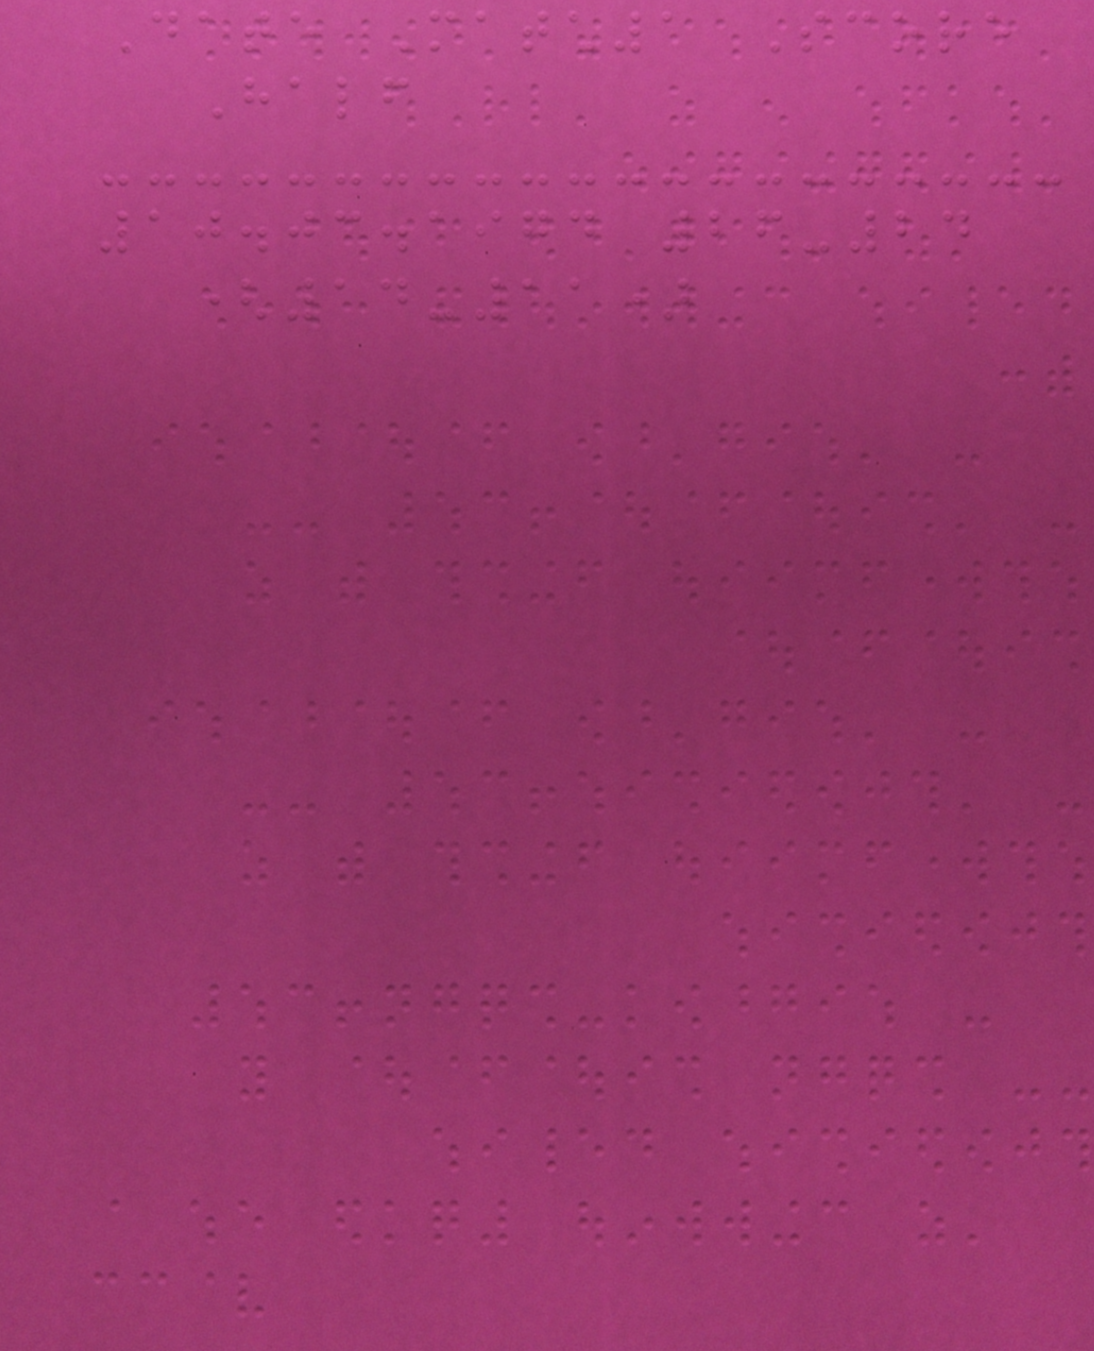Date Match1 Score
Half
10.03.1974 26-24
(14-11)
